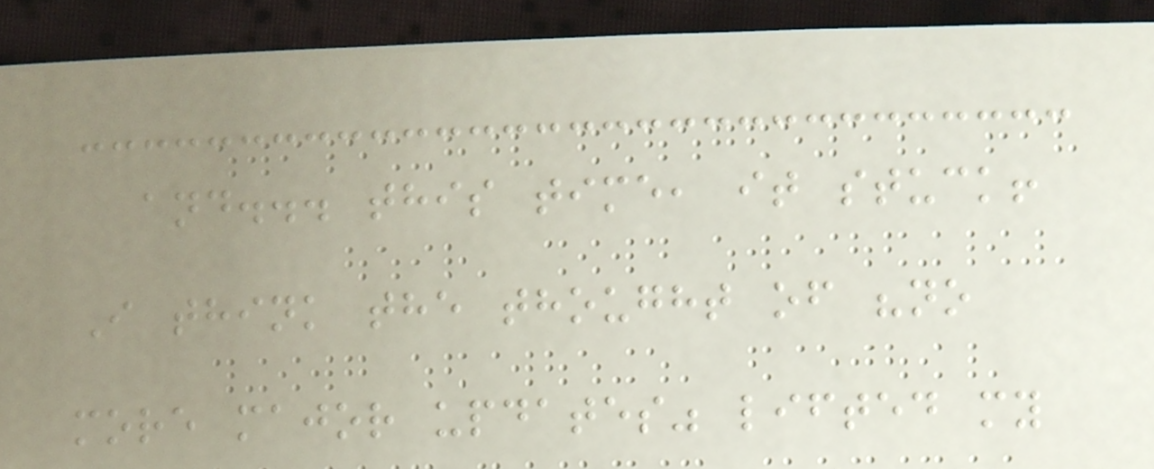and... this time, it stuck!
I think the thought of "no
more major updates" lifted my
